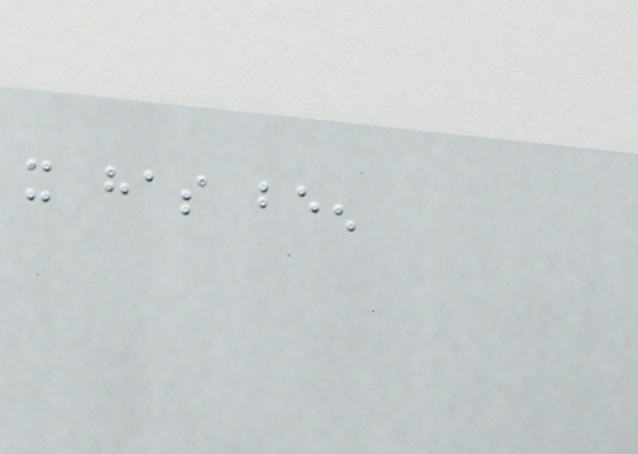it has been
